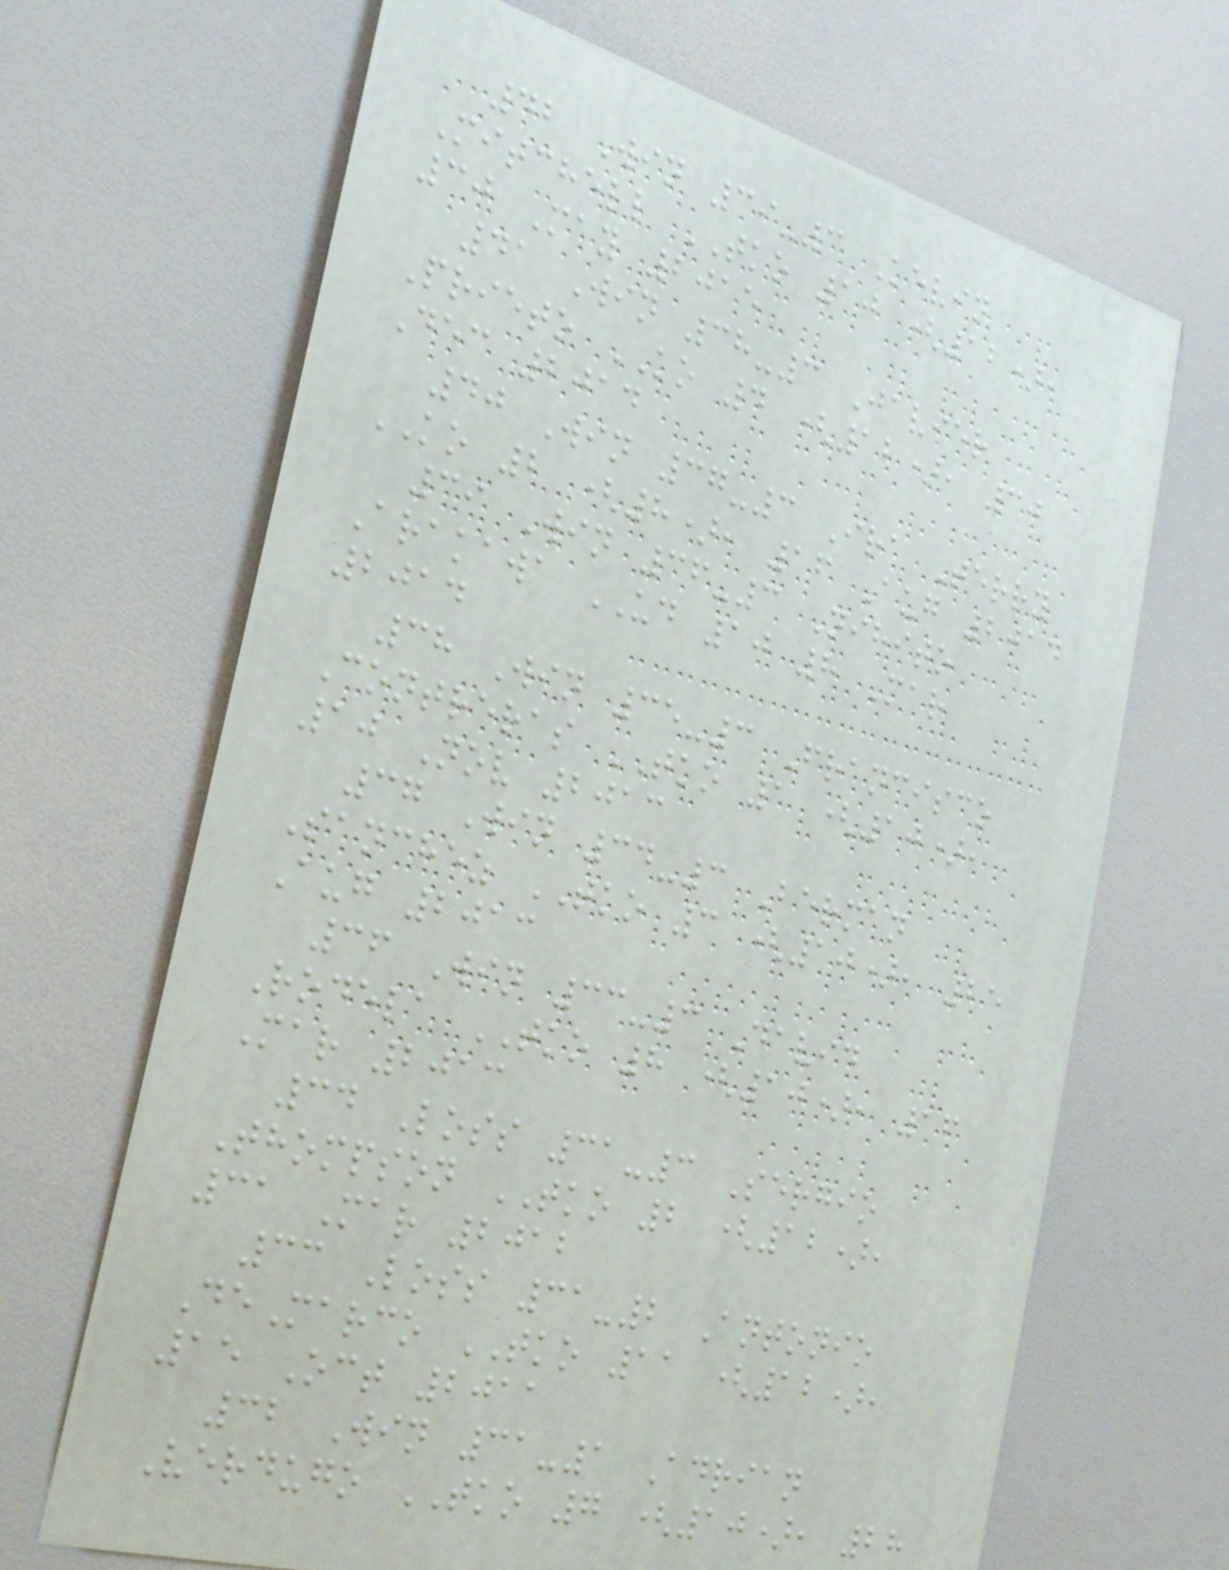42 Win 39-3 Kevin
Mitchell TKO 10 (12),
30 May 2015
41 Win 38-3 Javier
Prieto KO 4 (12), 30
Dec 2014
40 Win 37-3 Ira Terry
KO 2 (8), 16 Aug 2014
39 Win 36-3 Nihito
Arakawa UD 10 8 Mar
2014
38 Win 35-3 Francisco
Contreras TKO 1 (10),
10 Nov 2013
37 Win 34-3 Berman
Sanchez TKO 3 (10), 25
Aug 2013
36 Win 33-3 David
Rodela TKO 8 (10), 16
Mar 2013
34 Loss 31-3 Sergio
Thompson TKO 2 (12),
31 Mar 2012
33 Loss 31-2 Antonio
DeMarco TKO 11 (12),
15 Oct 2011
32 Win 31-1 Adrian
Verdugo TKO 7 (10), 28
